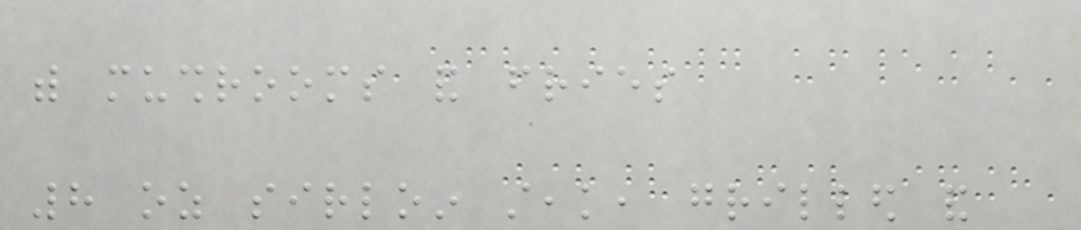with mushrooms and fries
8 oz sirloin steak, grilled and
